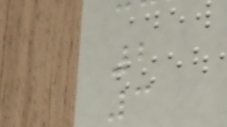2
3
